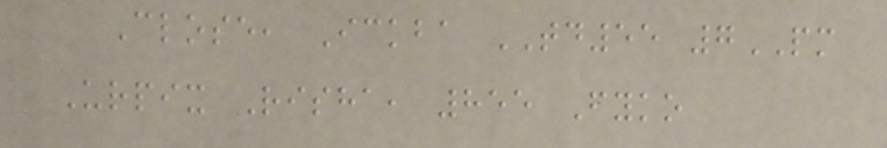Close, Ickba TD55 7PM
Urpix Risha, 855 Fyko
